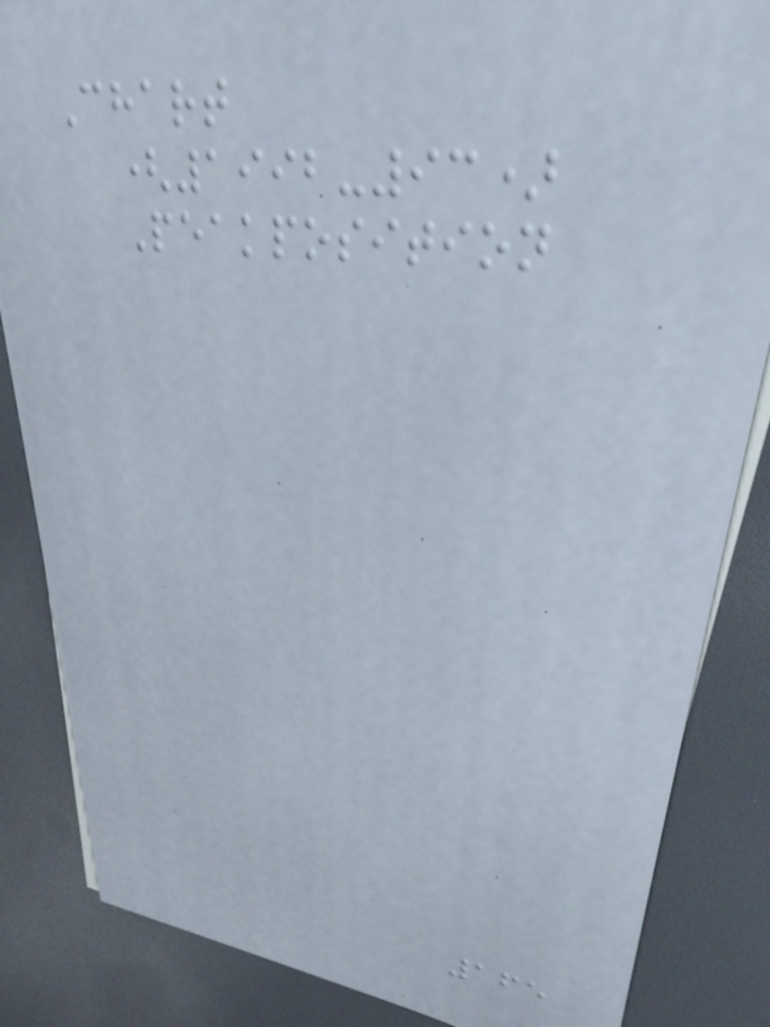Chart
(1992-93)
Peakposition
165
